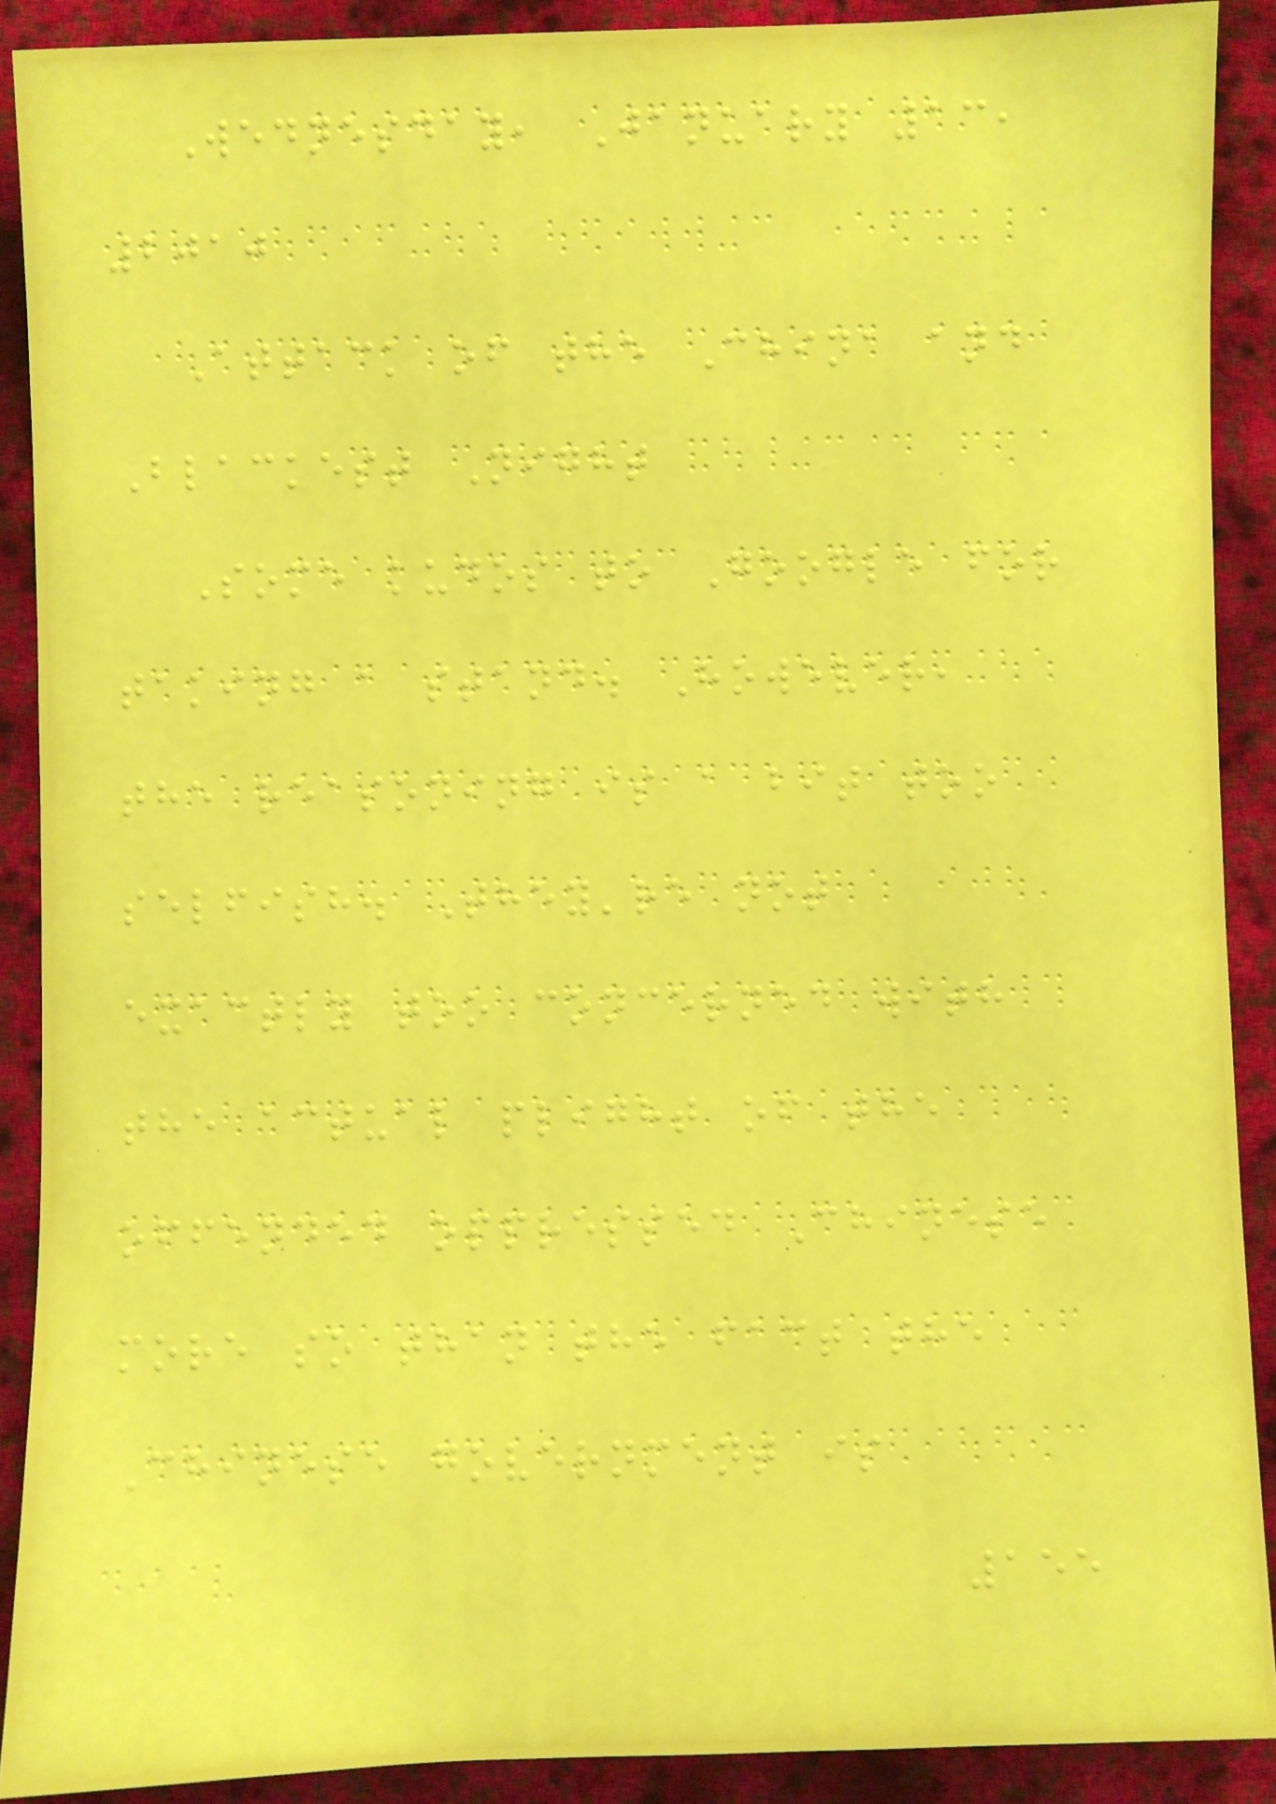Wednesday, January 13,
2010
Attack of the China and
Blackest Night
Some kudos to Google for
taking a stand. However,
the reasoning is a bit too
selfish. They're not
exactly too concerned with
the actual plight of the
offended oppressed Chinese
more so than the fact the
Chinese government is
155
